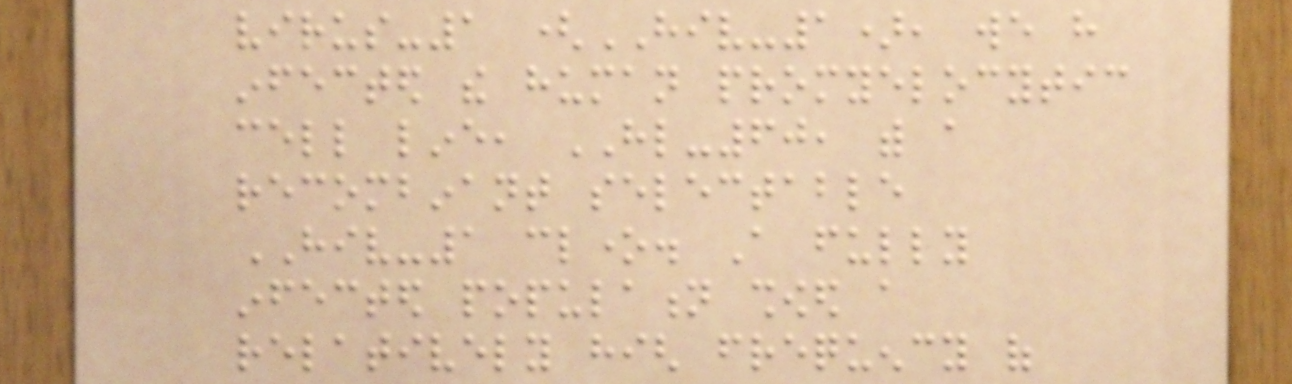virus-1 (HIV-1), we have
infected the human promyelocytic
cell line, HL-60, with a
recombinant selectable
HIV-1 clone. A fully
infected population showed a
relatively high frequency of
